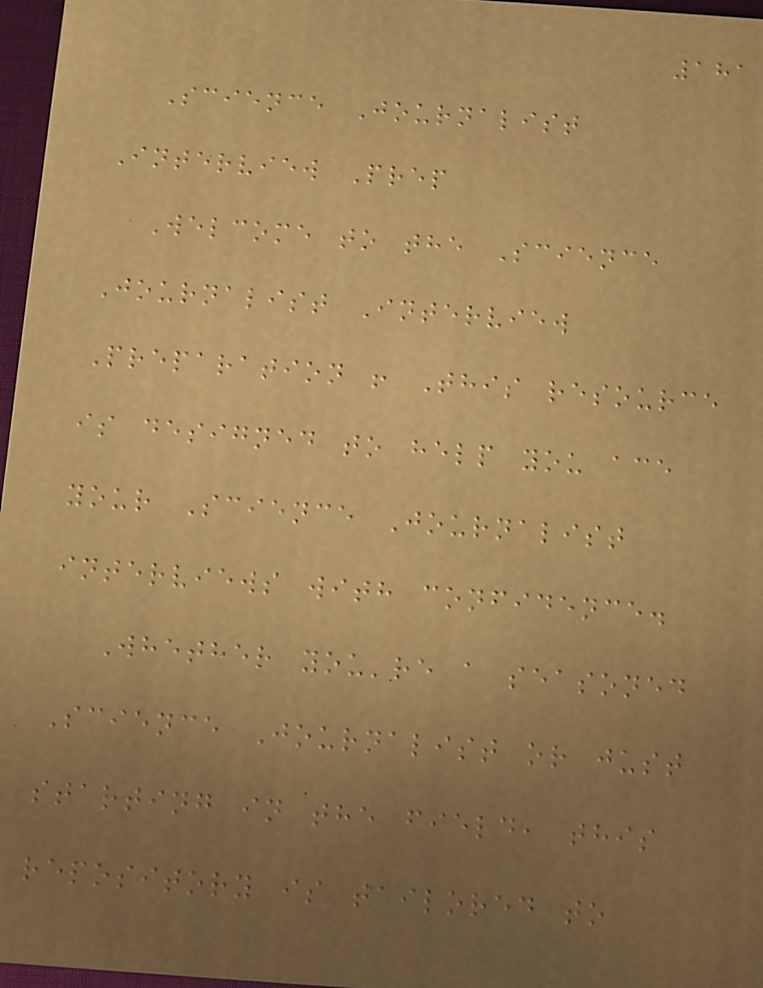181
Science Journalist
Interview Prep
Welcome to the Science
Journalist Interview
Preparation ! This resource
is designed to help you ace
your Science Journalist
interviews with confidence.
Whether you're a seasoned
Science Journalist or just
starting in the field, this
repository is tailored to
